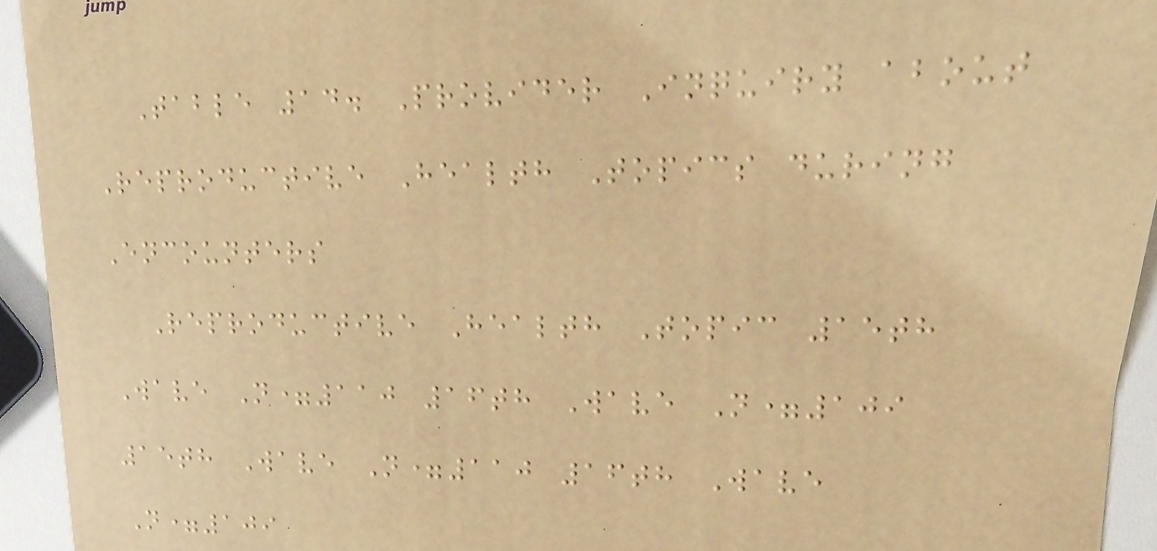Table 14. Provider Inquiry about
Reproductive Health Topics during
Encounters
Reproductive Health Topic 15th
Wave N=110 16th Wave N=109
15th Wave N=110 16th Wave
N=109
